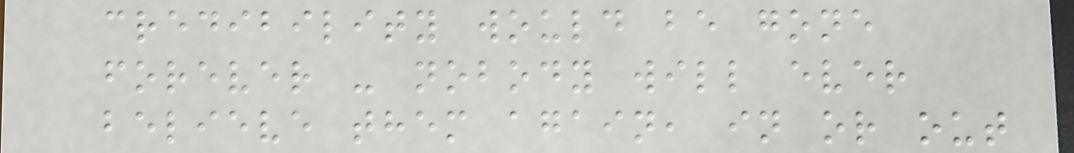credibility would be gone
forever - nobody will ever
believe them again, in or out
